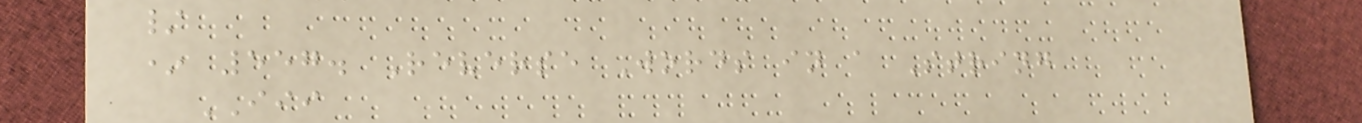/
* 557. Reverse Words in a String
III
